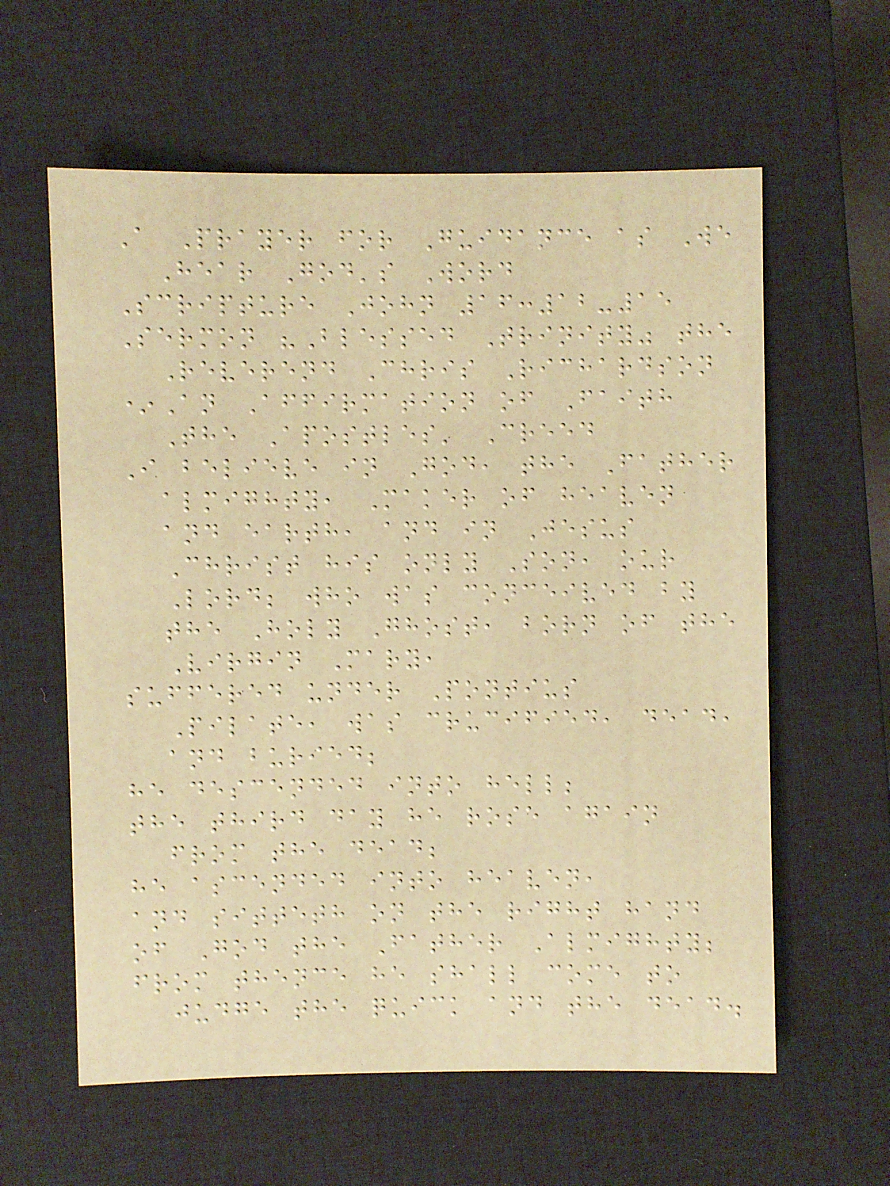A Prayer for Guidance as We
Hear God's Word
Scripture John 16:12-15
Sermon "Blessed Trinity" the
Reverend Chris Richardson
*An Affirmation of Faith
The Apostles' Creed
I believe in God, the Father
almighty, Maker of heaven
and earth, and in Jesus
Christ his only Son, our
Lord; who was conceived by
the Holy Ghost, born of the
Virgin Mary,
suffered under Pontius
Pilate, was crucified, dead,
and buried;
he descended into hell;
the third day he rose again
from the dead;
he ascended into heaven,
and sitteth on the right hand
of God the Father Almighty;
from thence he shall come to
judge the quick and the dead.
